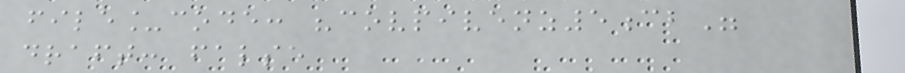file_code: "covpivenz5cb"
draft: false
